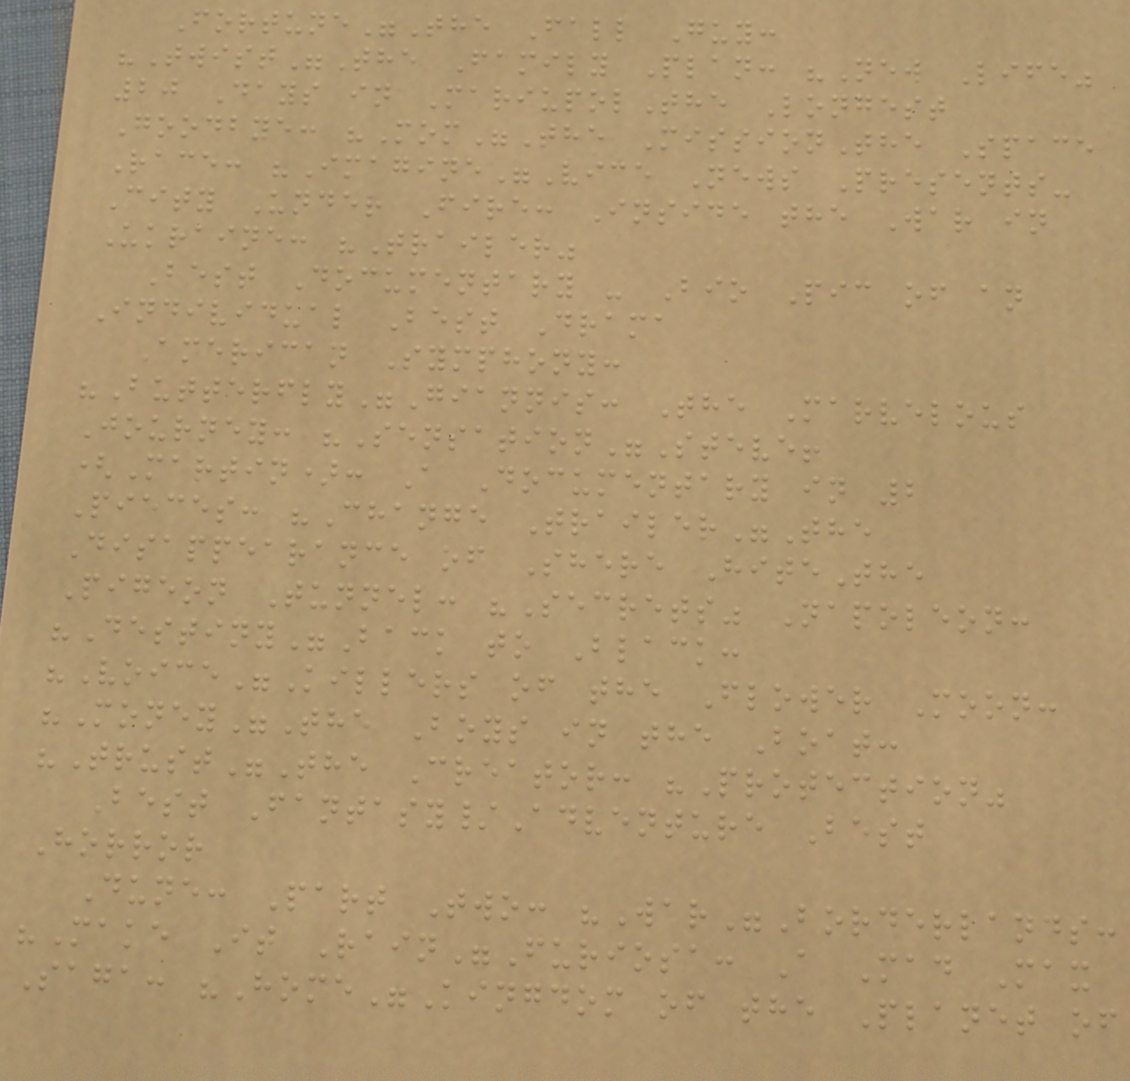Fortune"The Fall Guy:
"Twist"The Family Plan: "New Life"
20 Days in MariupolThe Longest
Goodbye: "Mom"The MissionThe Space
Race: "Imagine"Vice News Presents-
City Under Fire: Inside the War in
Ukraine: "Trailer"
Best Documentary - Bio Pic of an
Individual Best Drama
American Symphony:
"Butterfly"Giannis: The Marvelous
Journey: "Sensation"Steve!
(Martin): A Documentary in 2
Pieces: "Change Trailer"The
Disappearance of Shere HiteThe
Pigeon Tunnel: "Secrets" Napoleon:
"Destiny"Back to Black:
"Voice"Killers of the Flower Moon:
"Money"The Boys in the Boat:
"Trust"The Creator: "Protection"
Best Fantasy/Adventure Best
Horror
Dune: Part Two: "War"Borderlands:
"Make It Rain"Furiosa: A Mad Max
Saga: "Home"Kingdom of the Planet of
